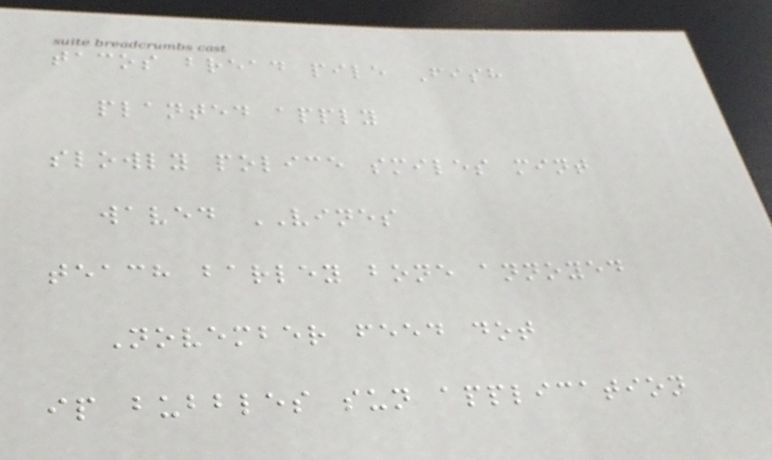tacos bread pile Fish
planted apply
slowly police smiles mint
waved VINES
teach barley bone annoyed
November feed dot
ip bubbles sun application
